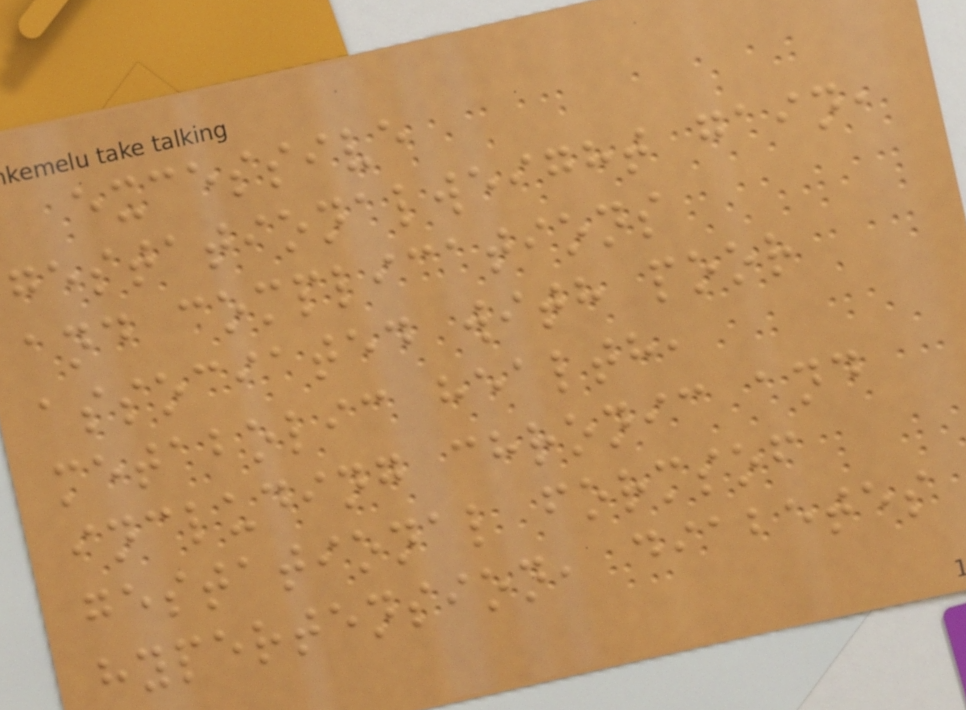excessive
gestationalweight gain,
and complications
associated with poor
metabolic health,
including chronic and
gestational formsof
hypertension, diabetes
